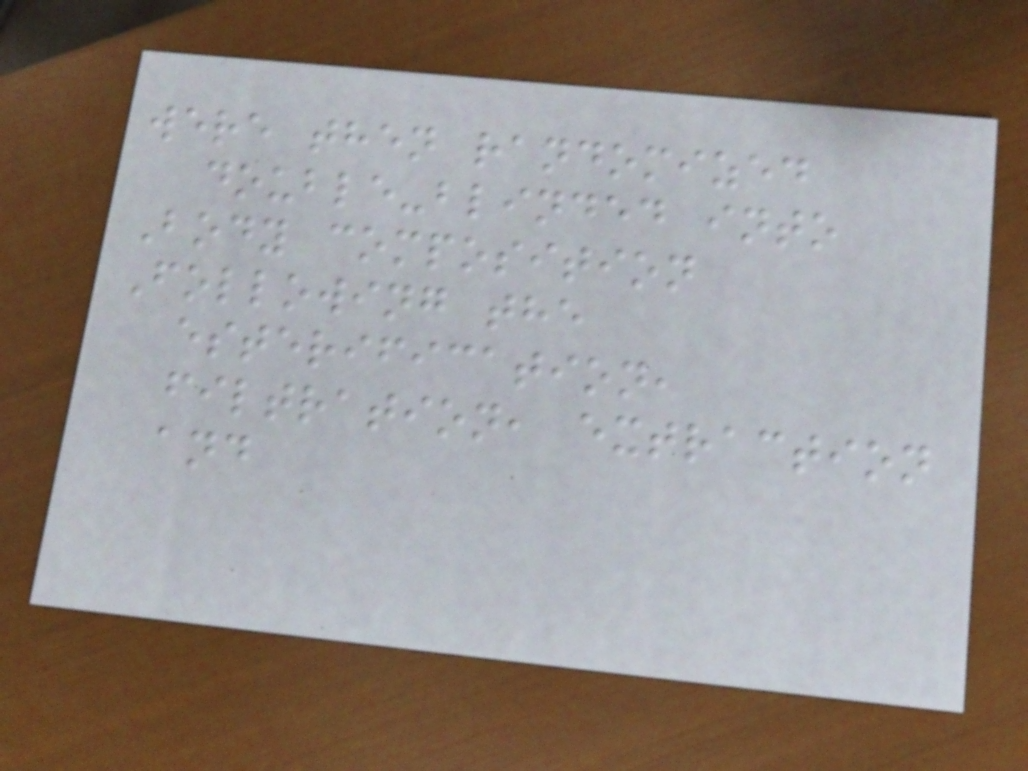were then randomized
double-blinded into
Body composition
Following the
esterification,
filtration, extraction
and
